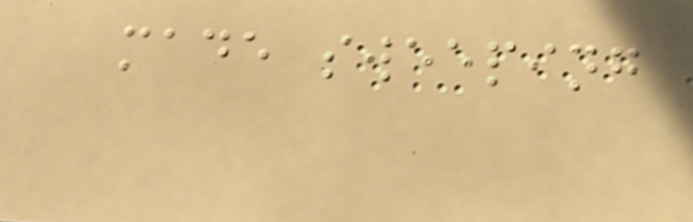made sweeping
